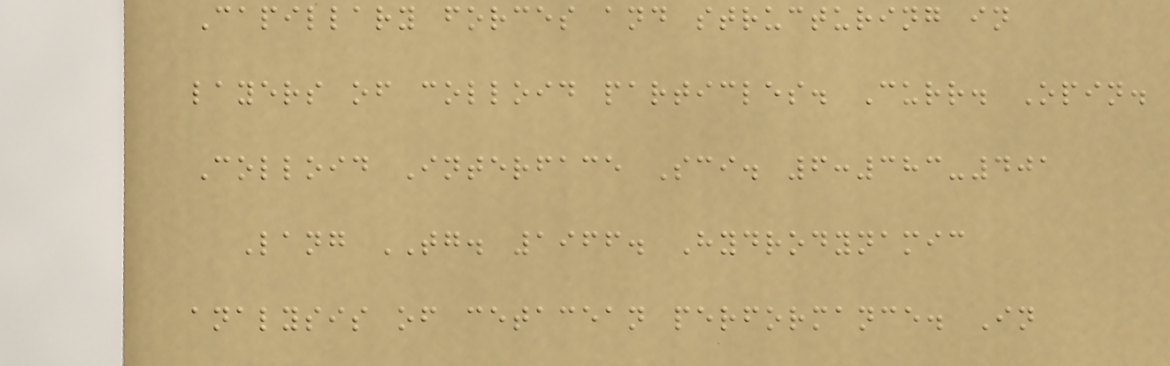Capillary forces and structuring in
layers of colloid particles. Curr. Opin.
Colloid Interface Sci. 6:383-401
Lang TG. 1966. Hydrodynamic
analysis of cetacean performance. In
